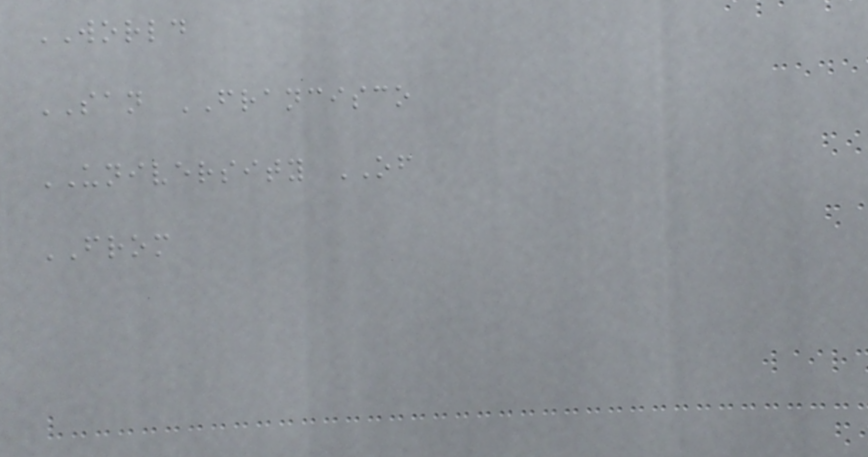WORLD
SAN FRANCISCO
UNIVERSITY OF
FROM
